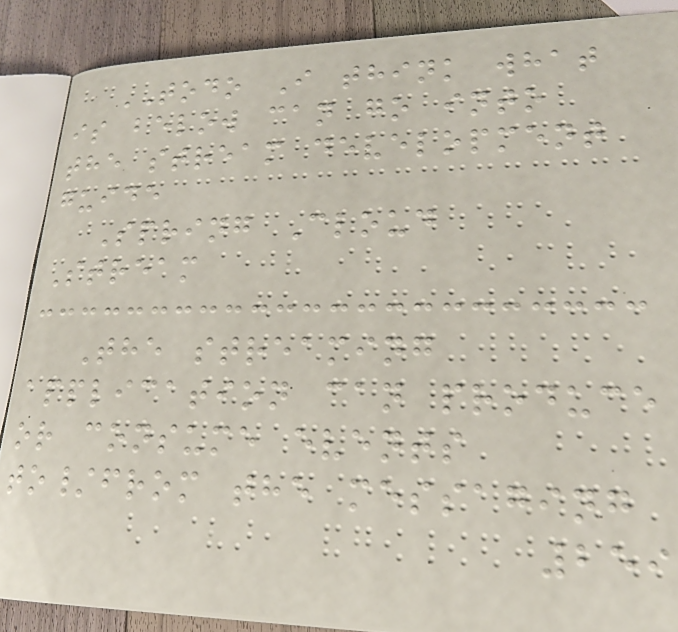TODO I think what
is below can go into
the stream development
guide
Spring Cloud
Stream
The streaming
application can produce
or consume events
to/from the messaging
259
